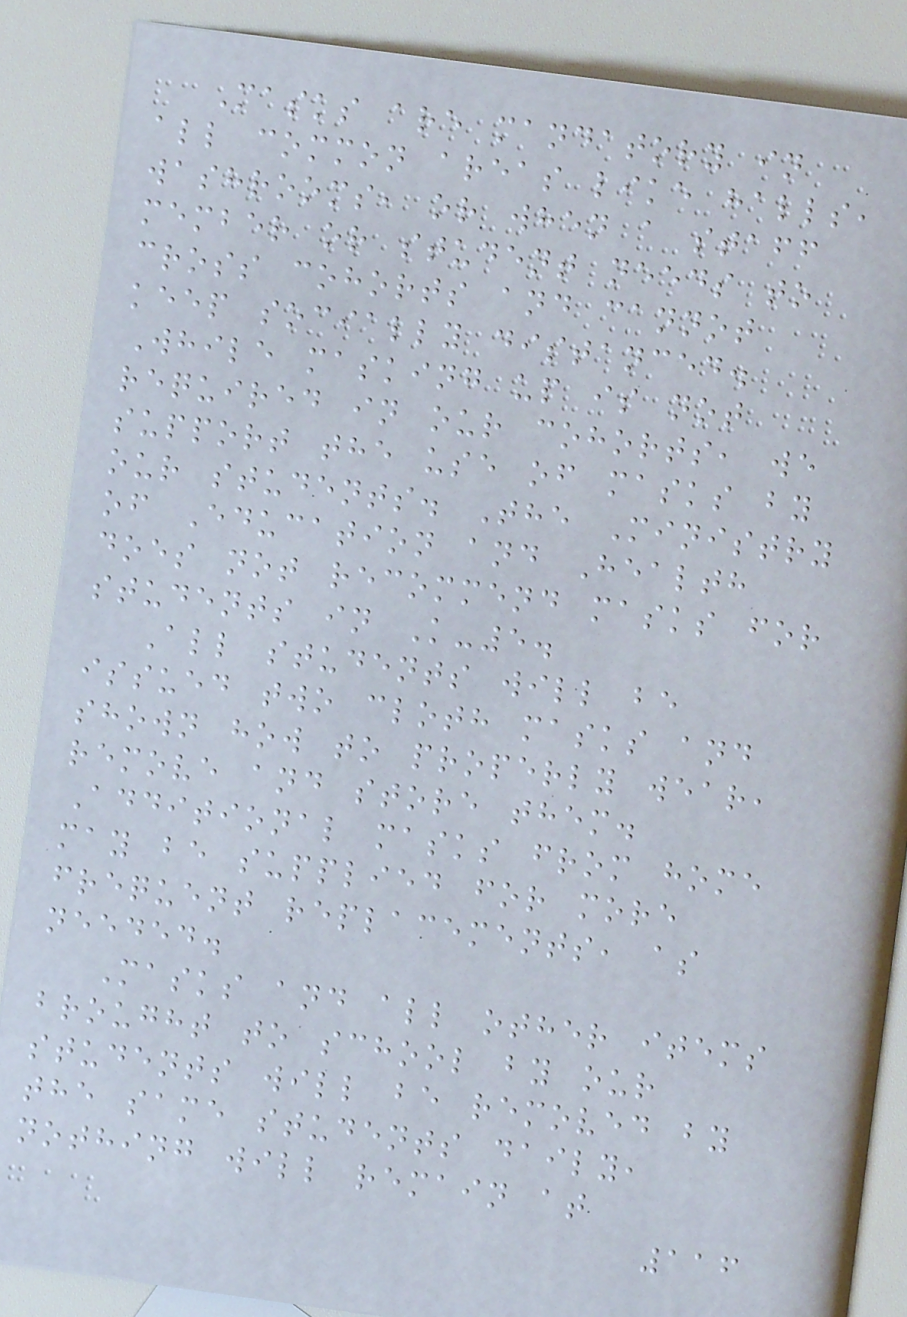Masks are mandatory in
all common areas like halls,
washrooms, or when a staff
member or student needs to
cross cohorts and cannot
keep socially distanced.
While masking up is not
required in our cohorts, we
support the use of masks by
our students. The Ministry
of Education and Health
does not recommend masks for
students in K-5.
All students will be
issued two cloth masks and
shown how to properly wear,
remove and store them.
Additional masks from home
may be supplied for more
frequent replacements, as
needed.
Masks and all other items
brought to school by our
students will be removed by
the same students daily,
nothing will remain at
116
